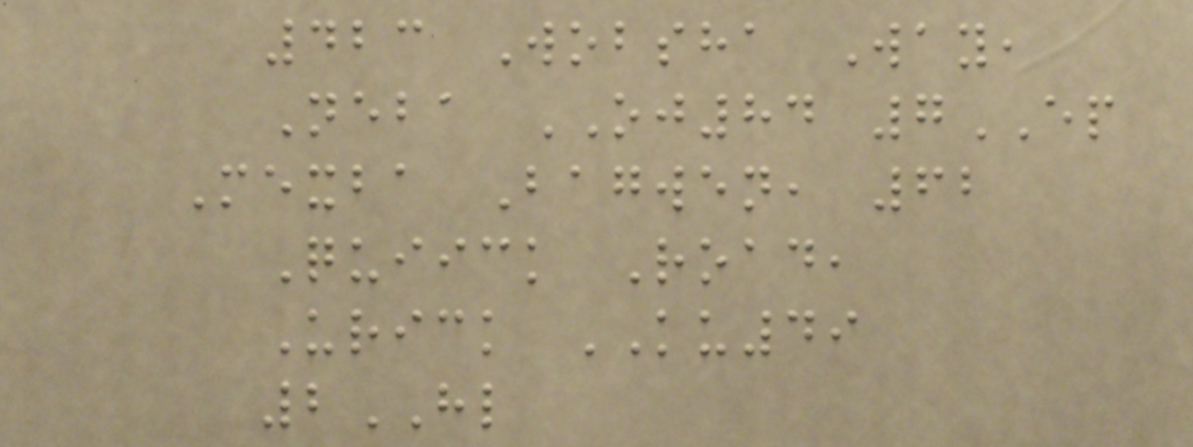423 Wobsha Way,
Neba OJ84 7EP
Mexba Bagwen, 62
Quiick Road,
Urick KU49
2HL
